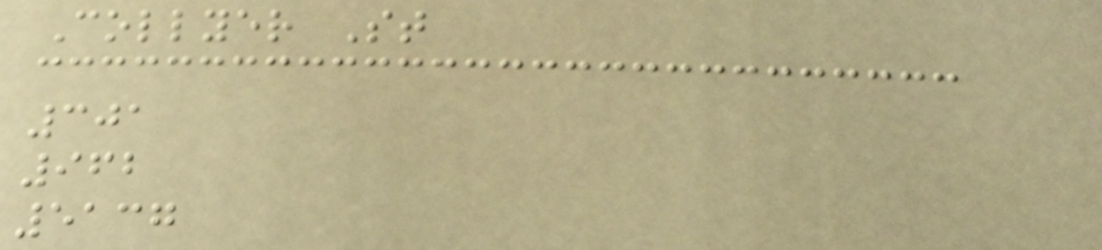Collyer St
301
962
5137
